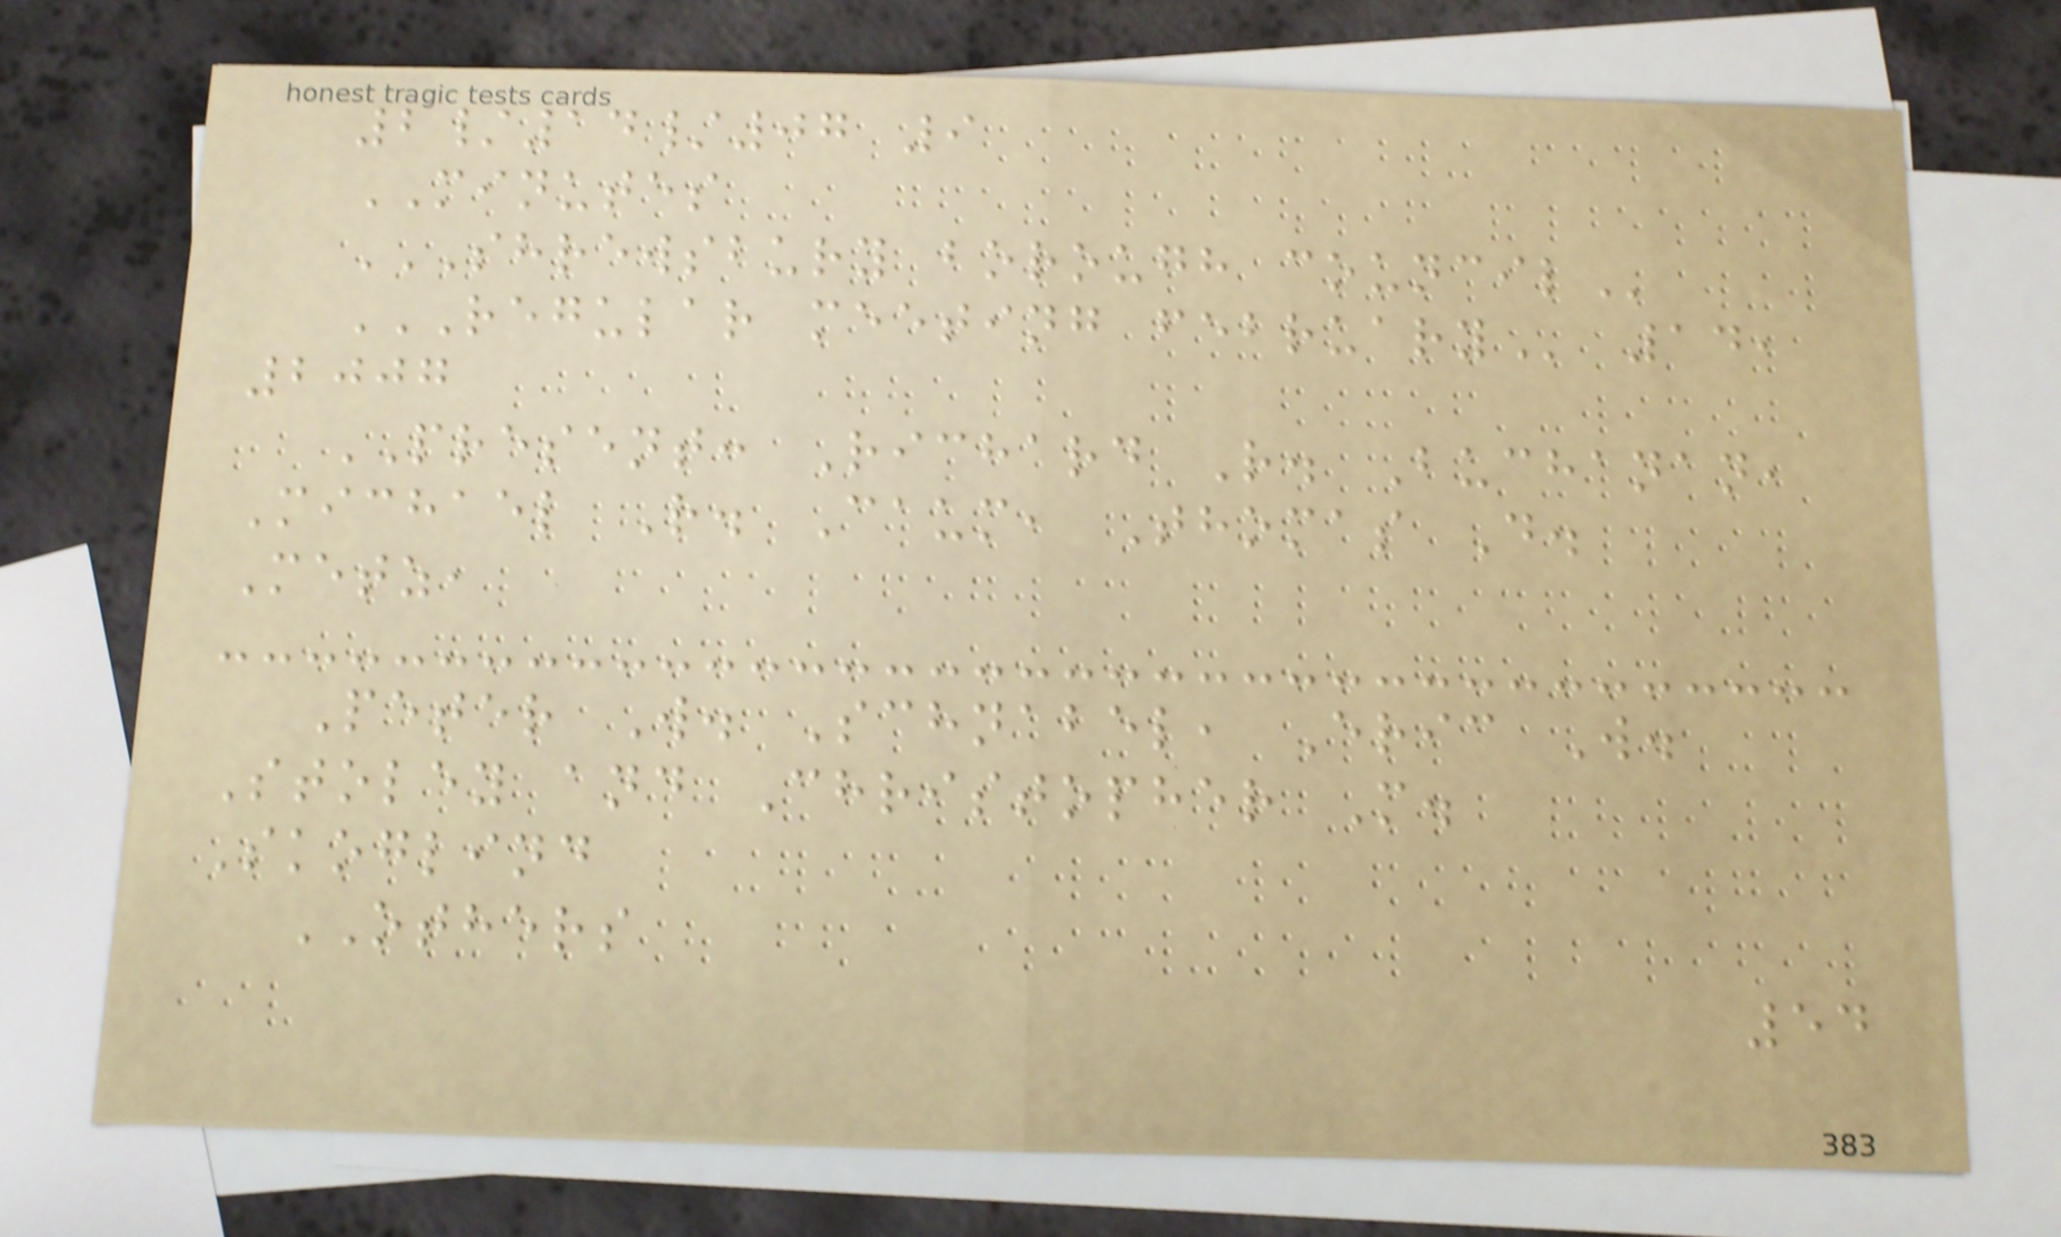2/14/07 9
MINUTES
SHREWSBURY BOROUGH COUNCIL
REGULAR MEETING FEBRUARY 14,
2007
PRESENT: Richard R. Buchanan,
Michael R. Caum, Thomas D.
Metz,
Peter W. Schnabel, Eric W.
Stoley and Christopher M.
Skoglind
OTHERS
54
